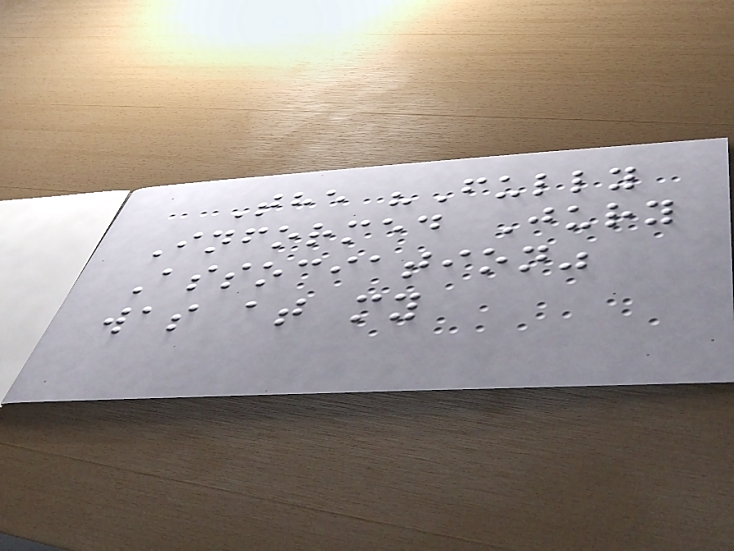The "Fully
Informed Jury
Association"
was at my
